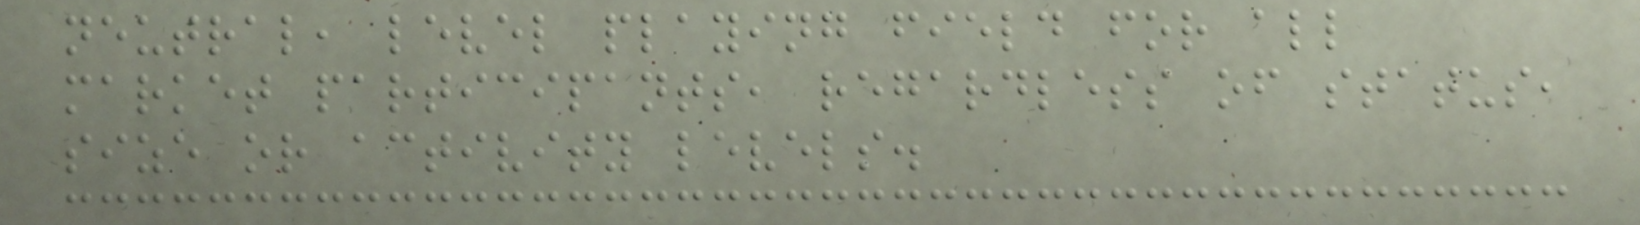neutral, level playing field for all
market participants, regardless of status,
size or activity levels.
